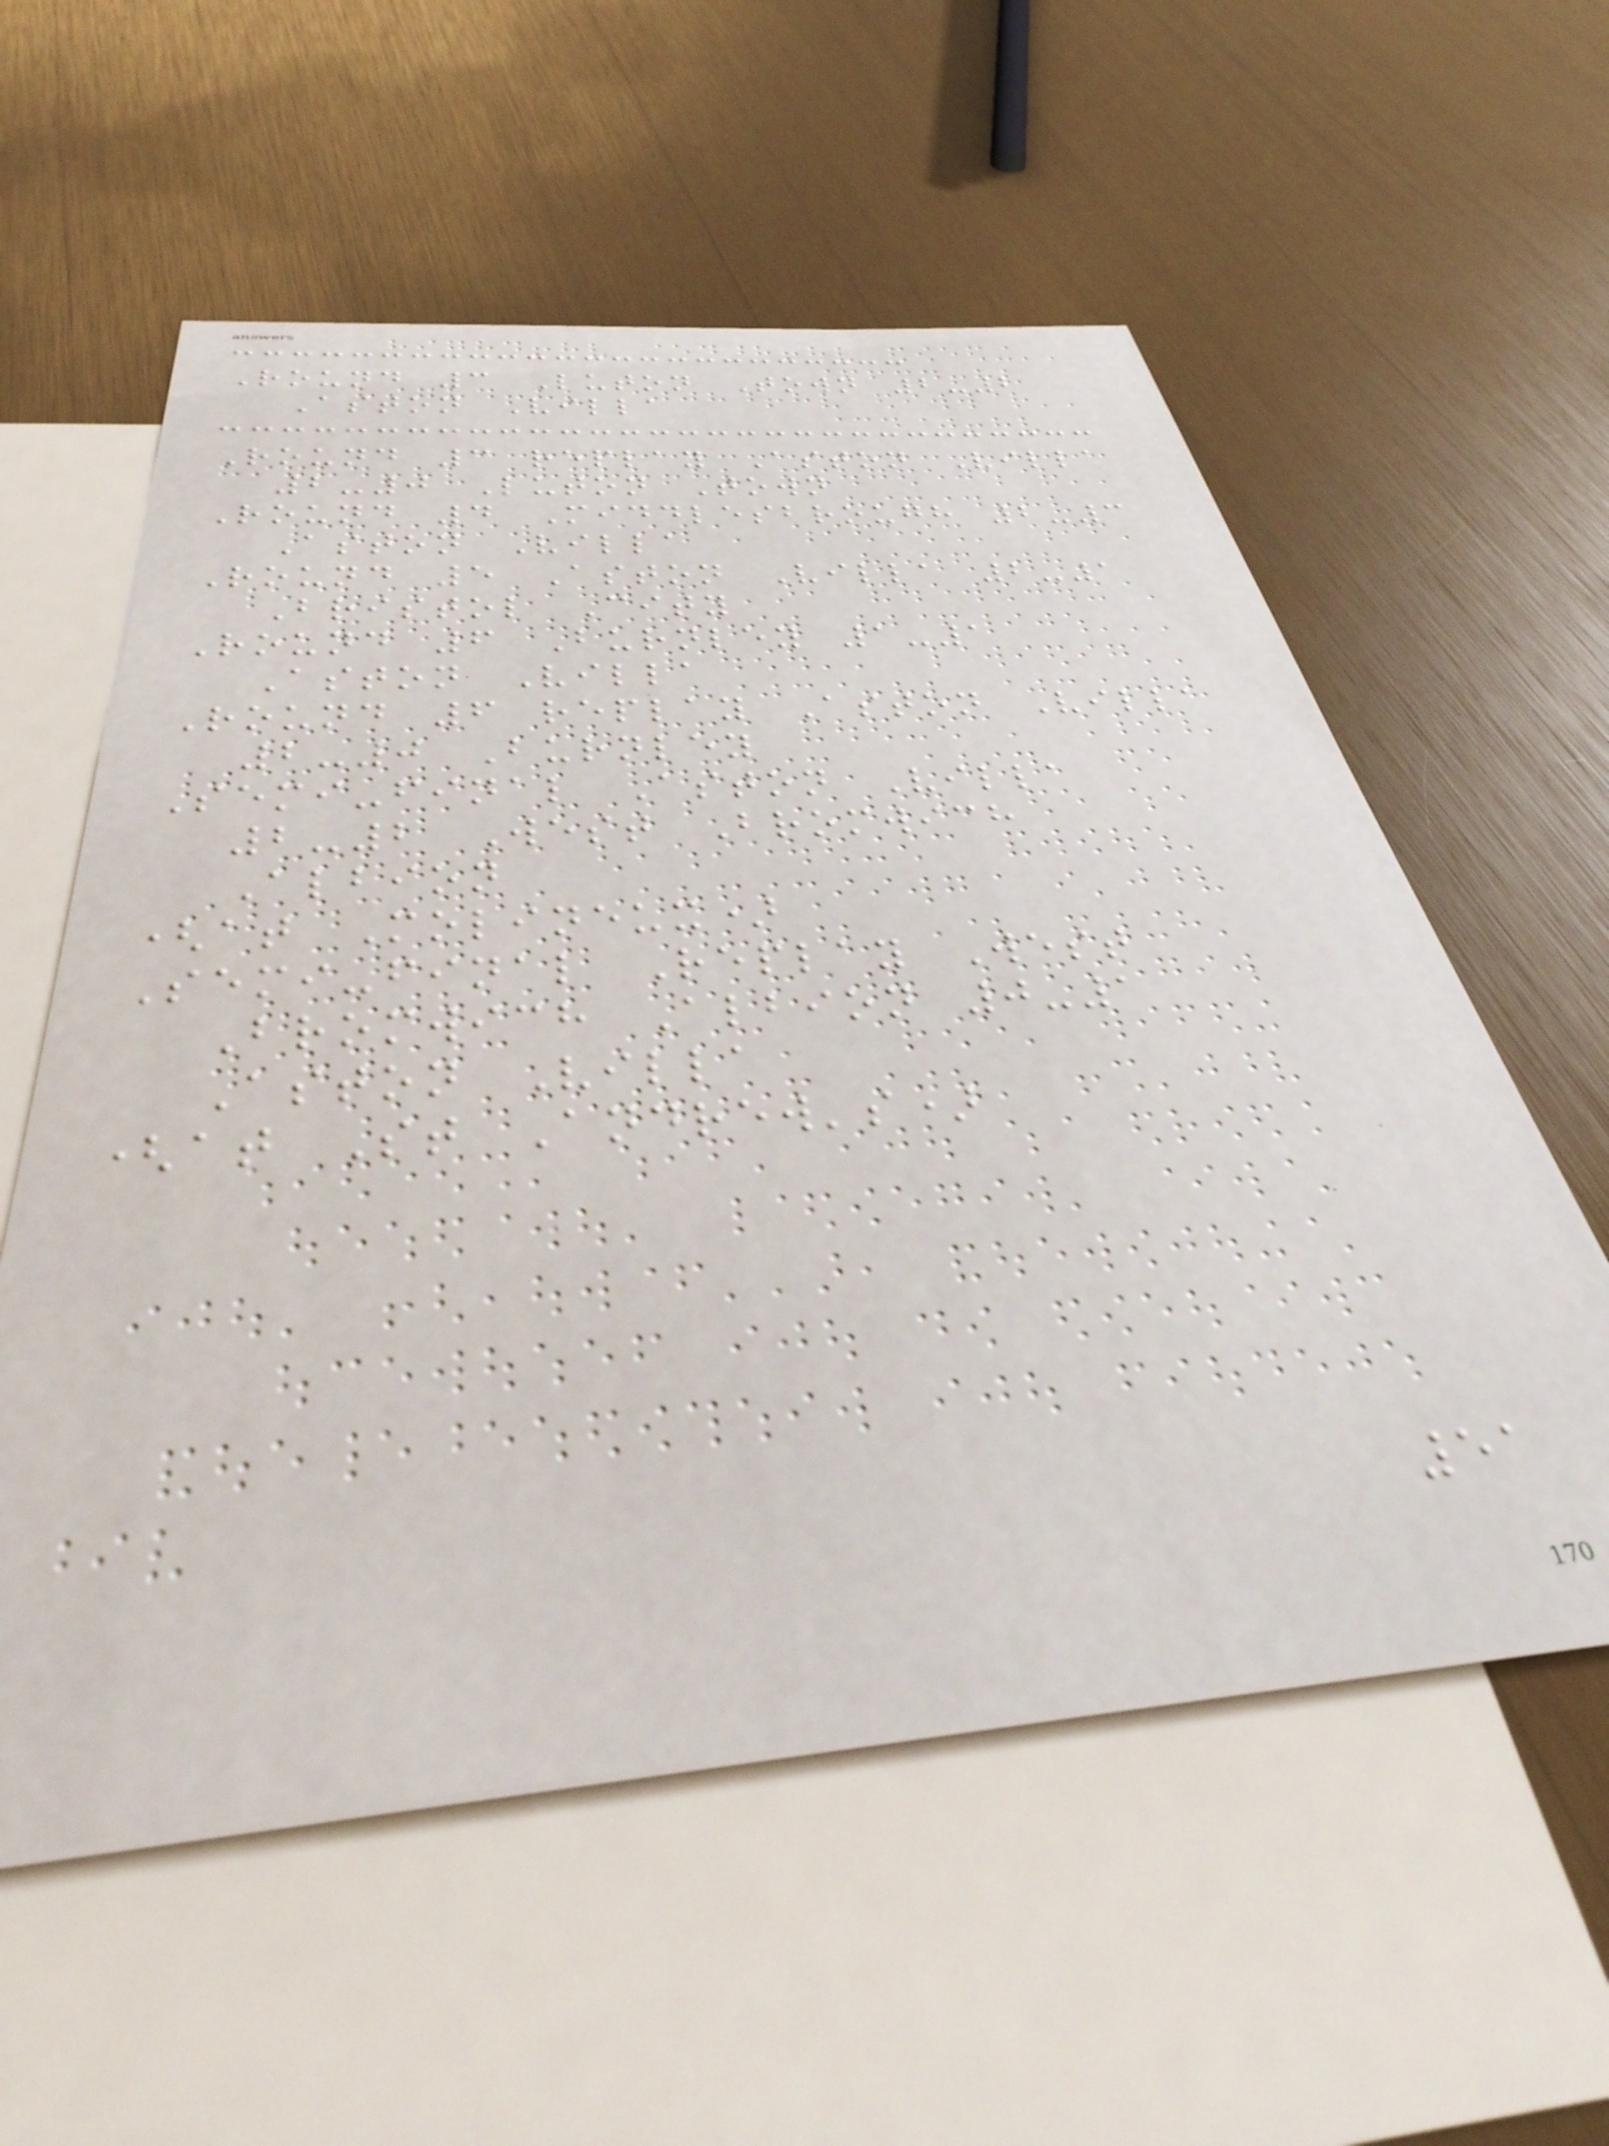Round 3 Luton Town 2-2
Aston Villa
Round 3 replay Aston Villa
2-0 Luton Town
Round 4 Middlesbrough 2-3
Aston Villa
Round 5 Aston Villa 2-1
Bristol City
Round 6 Burnley 1-1
Aston Villa
Round 6 replay Aston Villa
2-0 Burnley
Semi-final Aston Villa
2-2 West Bromwich
Albion
(at Molineux)
Semi-final Replay West
Bromwich Albion 0-1
Aston Villa
(at St Andrew's)
51
